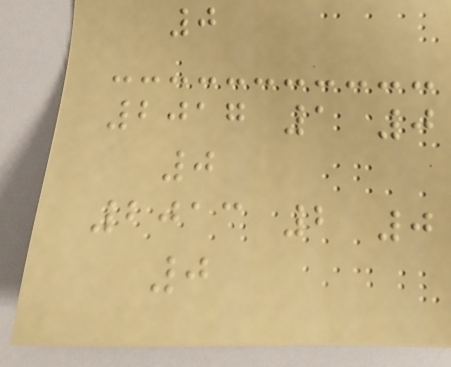0
2017 1 0
0
2013 2 0
0
